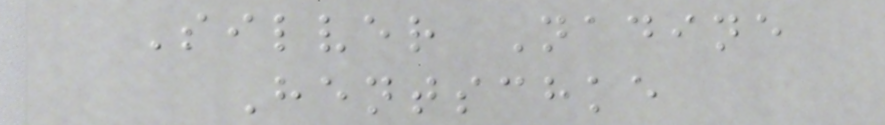Silver Nadine
Hentschke
